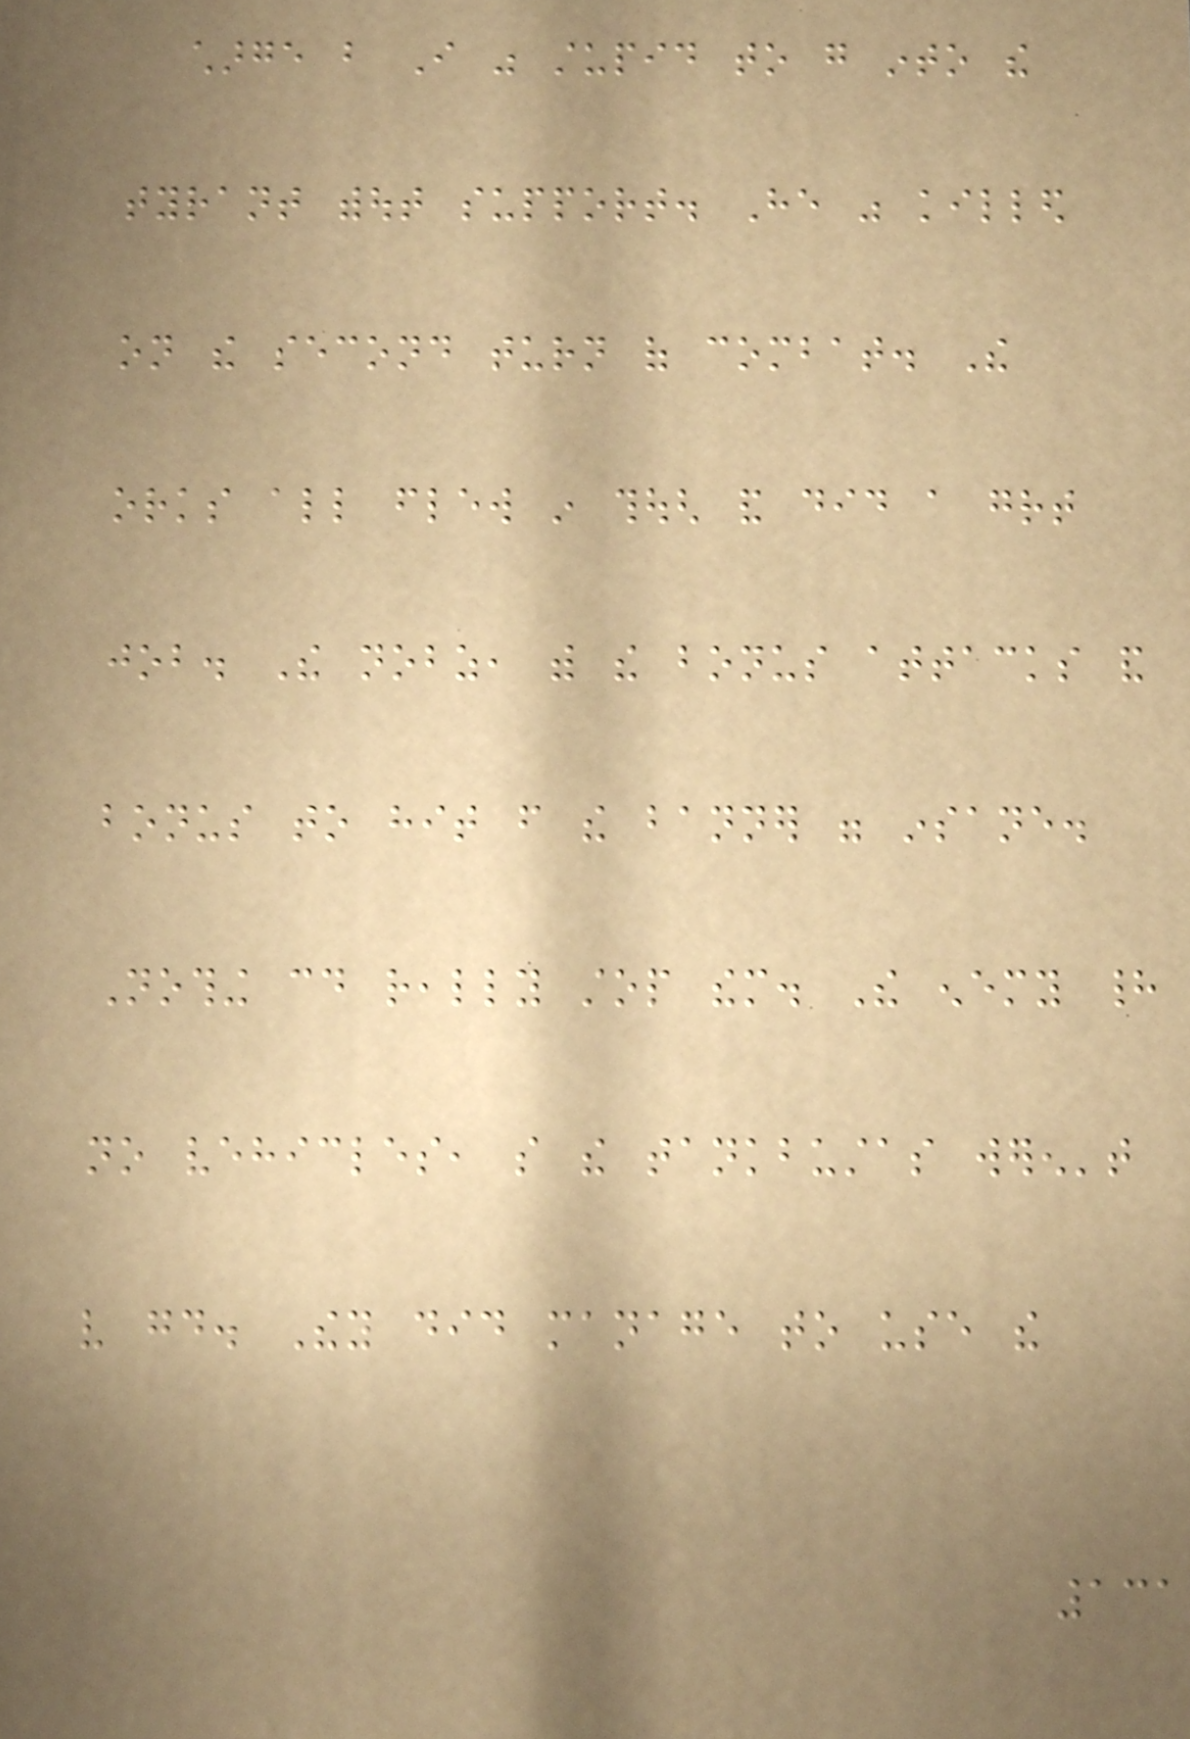charge but I was stupid to go into the
tyrant without support. He was killed
on the second turn of combat. The
orks all flew in though and did a great
job. The nobz, with the bonus attacks and
bonus to hit from the banner were insane.
Nothing could really stop them. The enemy had
no vehicles, so the tankbustas weren't
very good. They did manage to use the
131
